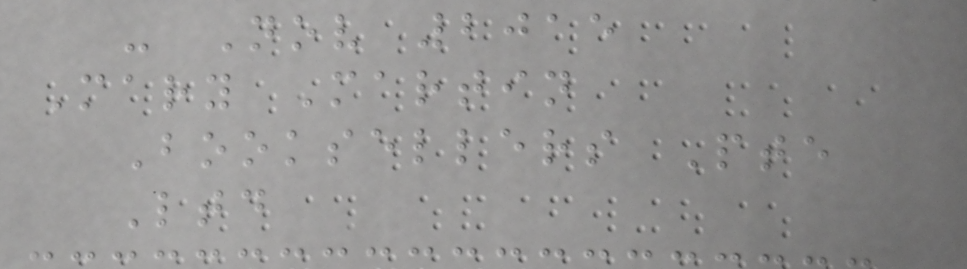- Nov 2015
Mary Martin
Booksellers Pte
Ltd
